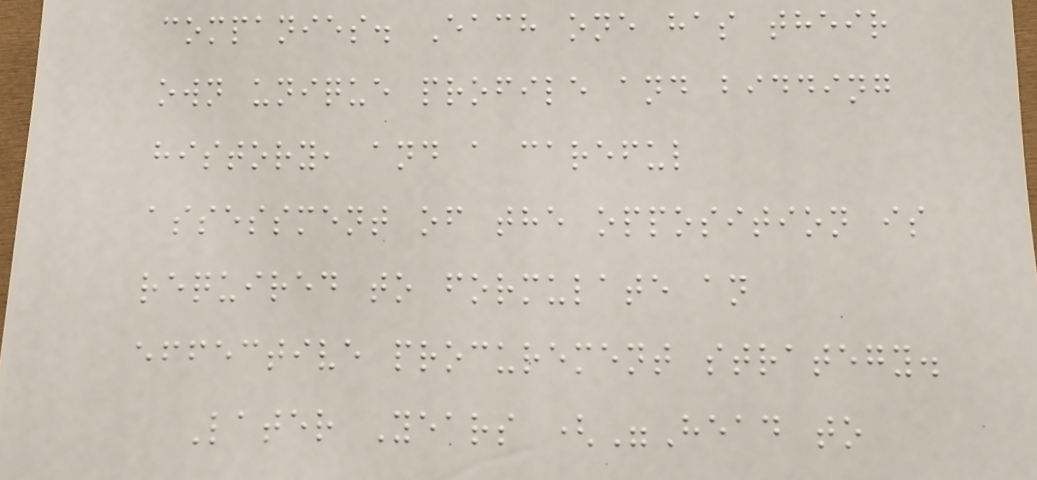companies. Each one has their
own unique profile and bidding
history, and a careful
assessment of the opposition is
required to formulate an
effective procurement strategy.
Later Years ("Head to
